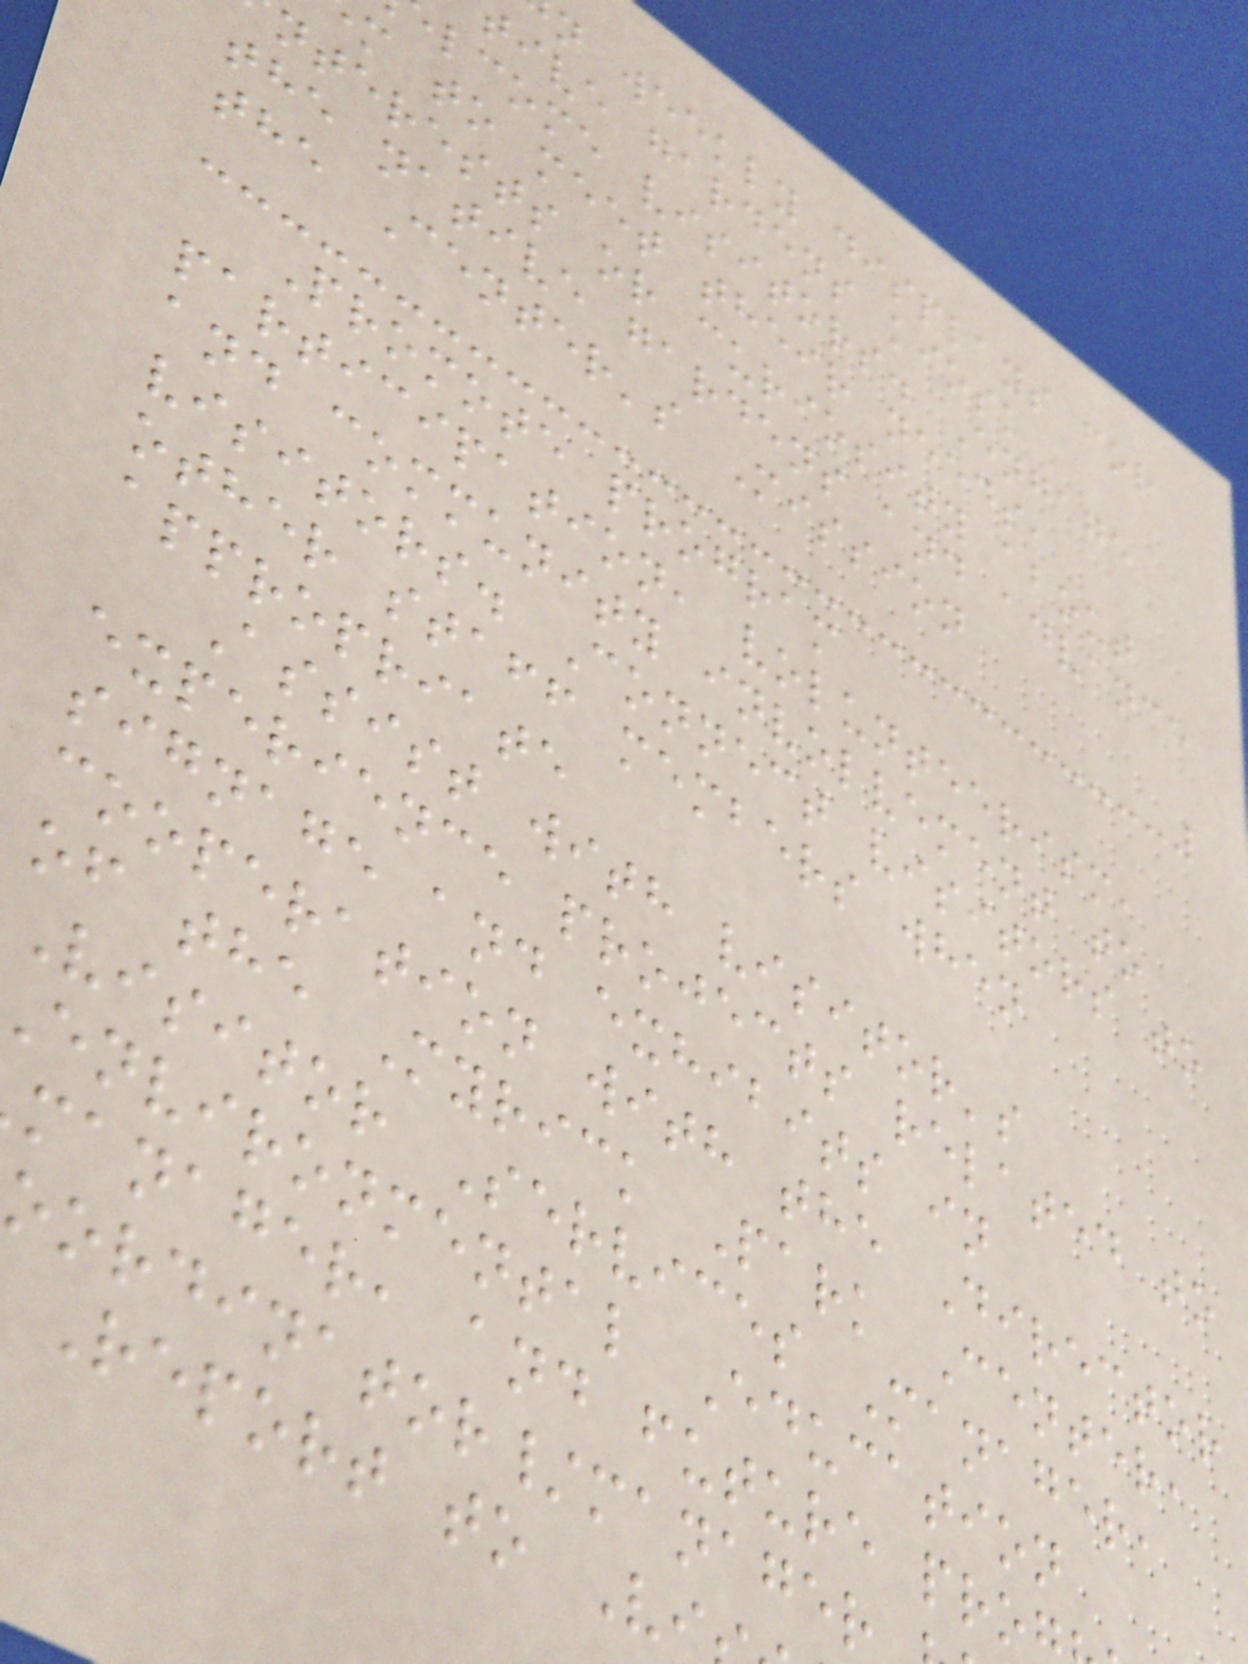n weekly displays for
tive gardens kiosk
lcome visitors. Engage
m to meet their needs,
nterests or curiosity about
the native gardens and advance
the Center's Mission
Promote program
participation, volunteerism,
and community involvement to
visitors. Connect visitors to
other staff members when
appropriate
Assist with visitor's
experience projects related to
signage and exhibits in
cooperation with the Director
of the Myrick Park Center,
Visitor Services Manager,
environmental Education
manager, and future pro
oordinator/manager
Report to Vi
